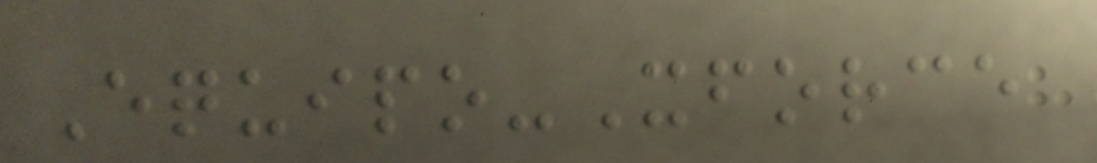Equipo-Xforce
